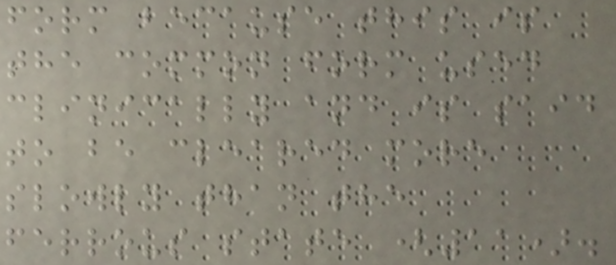form because this is
the common form used
clinically and is said
to be cleared more
slowly than the
ferrous state (11).
